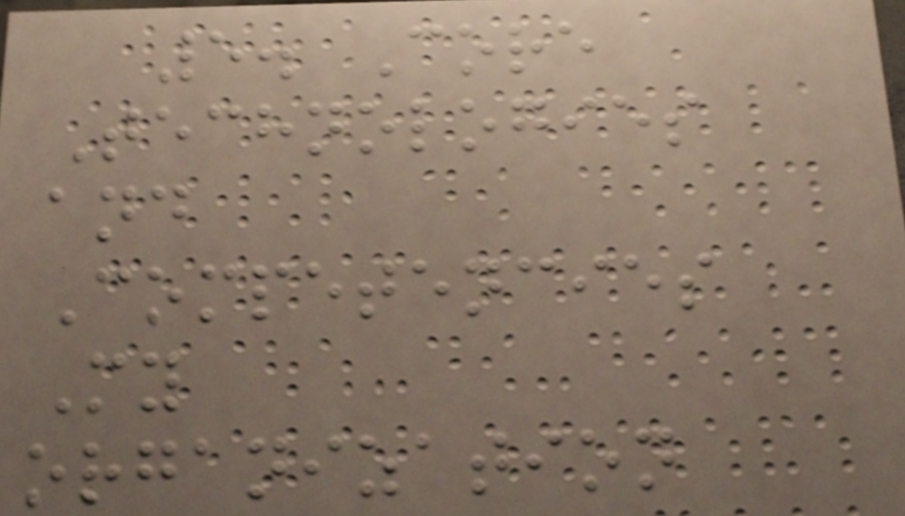5. Core
Technologies
and
Competencies
My
organization
